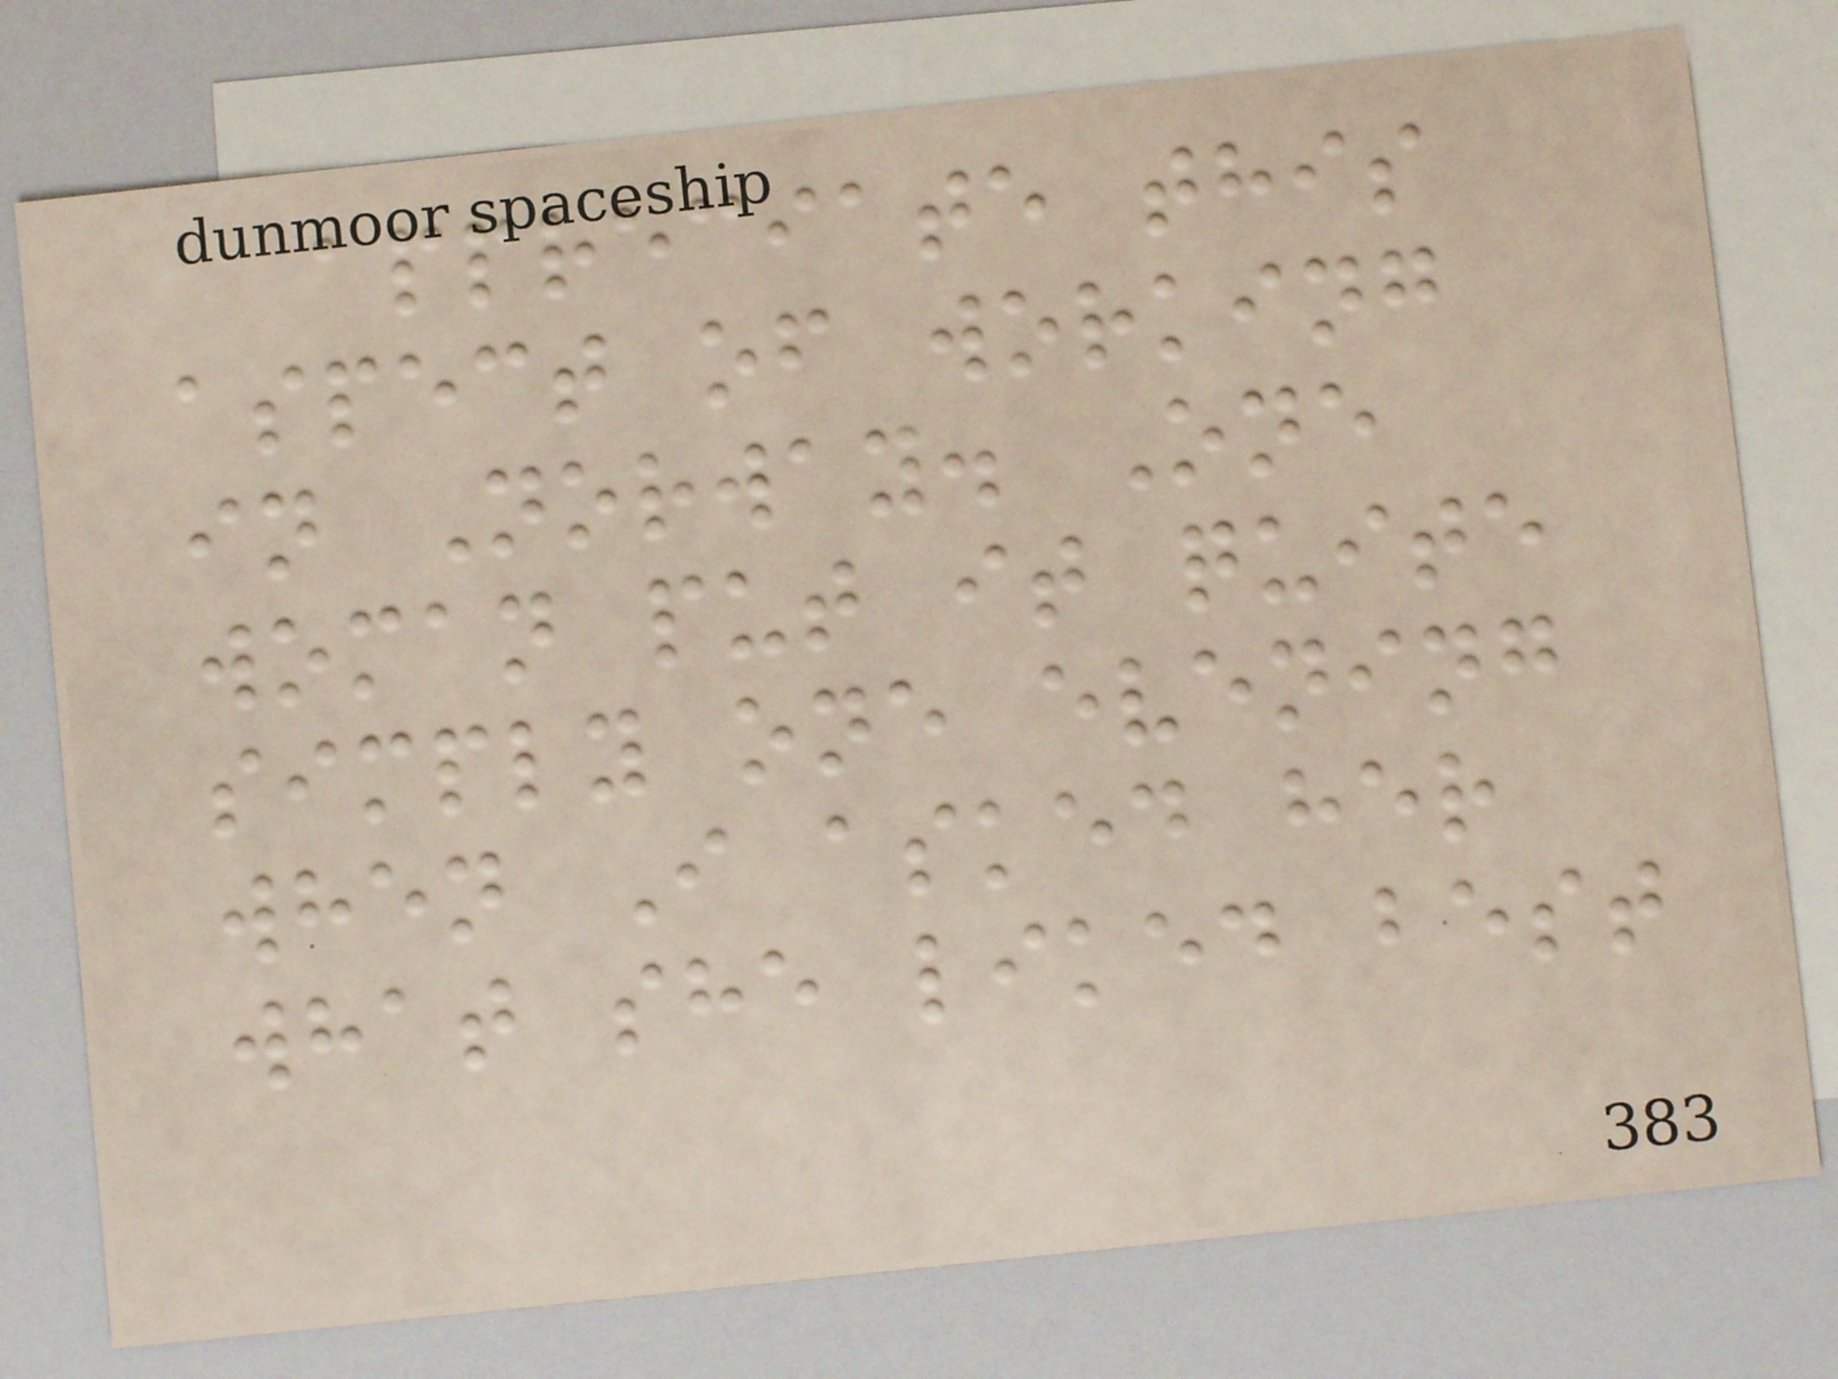appreciate this
aspect of working
in Norway. One
woman put it quite
simply one evening
when I asked her
what she liked best
